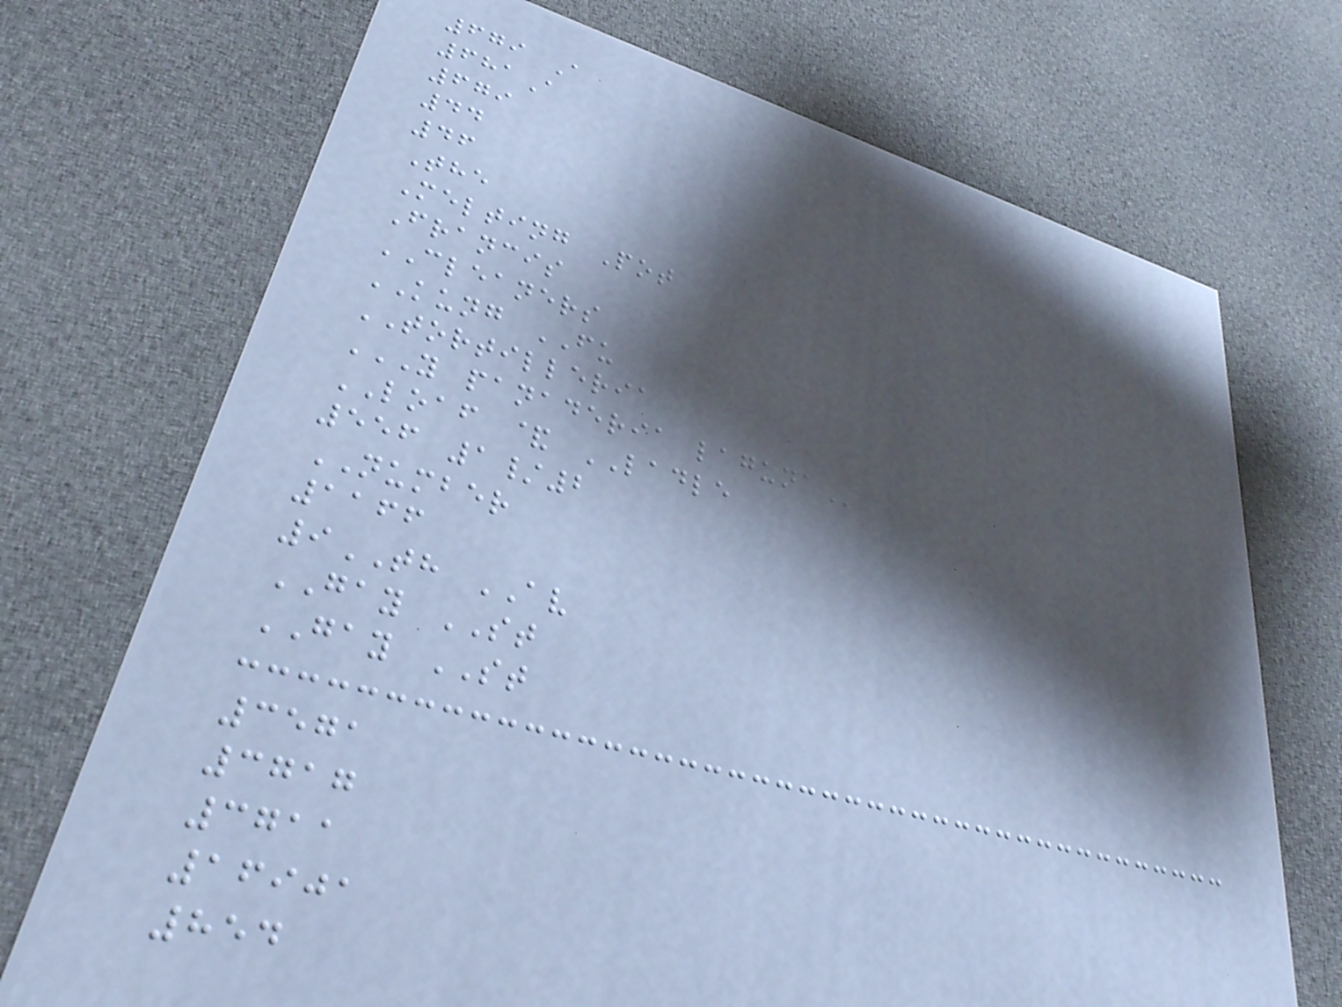679 A
681A
679
44
46
The
Melting Pot
Francis
CLEANERS
KUNG FU
TORTILLERIA
Y PANADERIA LAGUNA
LOAF & LADLE
556 1/2
NUMBER
1166
9TH AV
GAY ST
GAY ST
3571
3717
3711
16901
854
